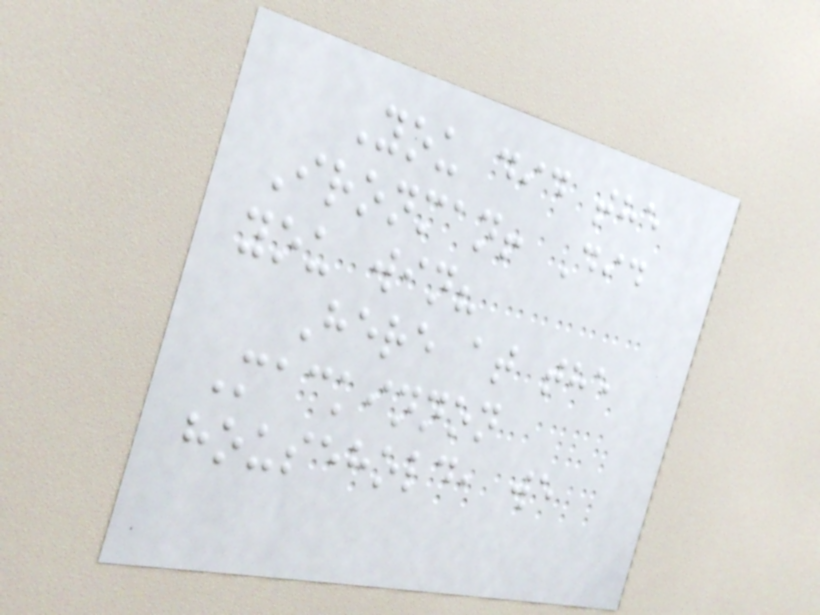You did the
Ironman! Did
you win?
Here at the
Mackinnon
household, we
